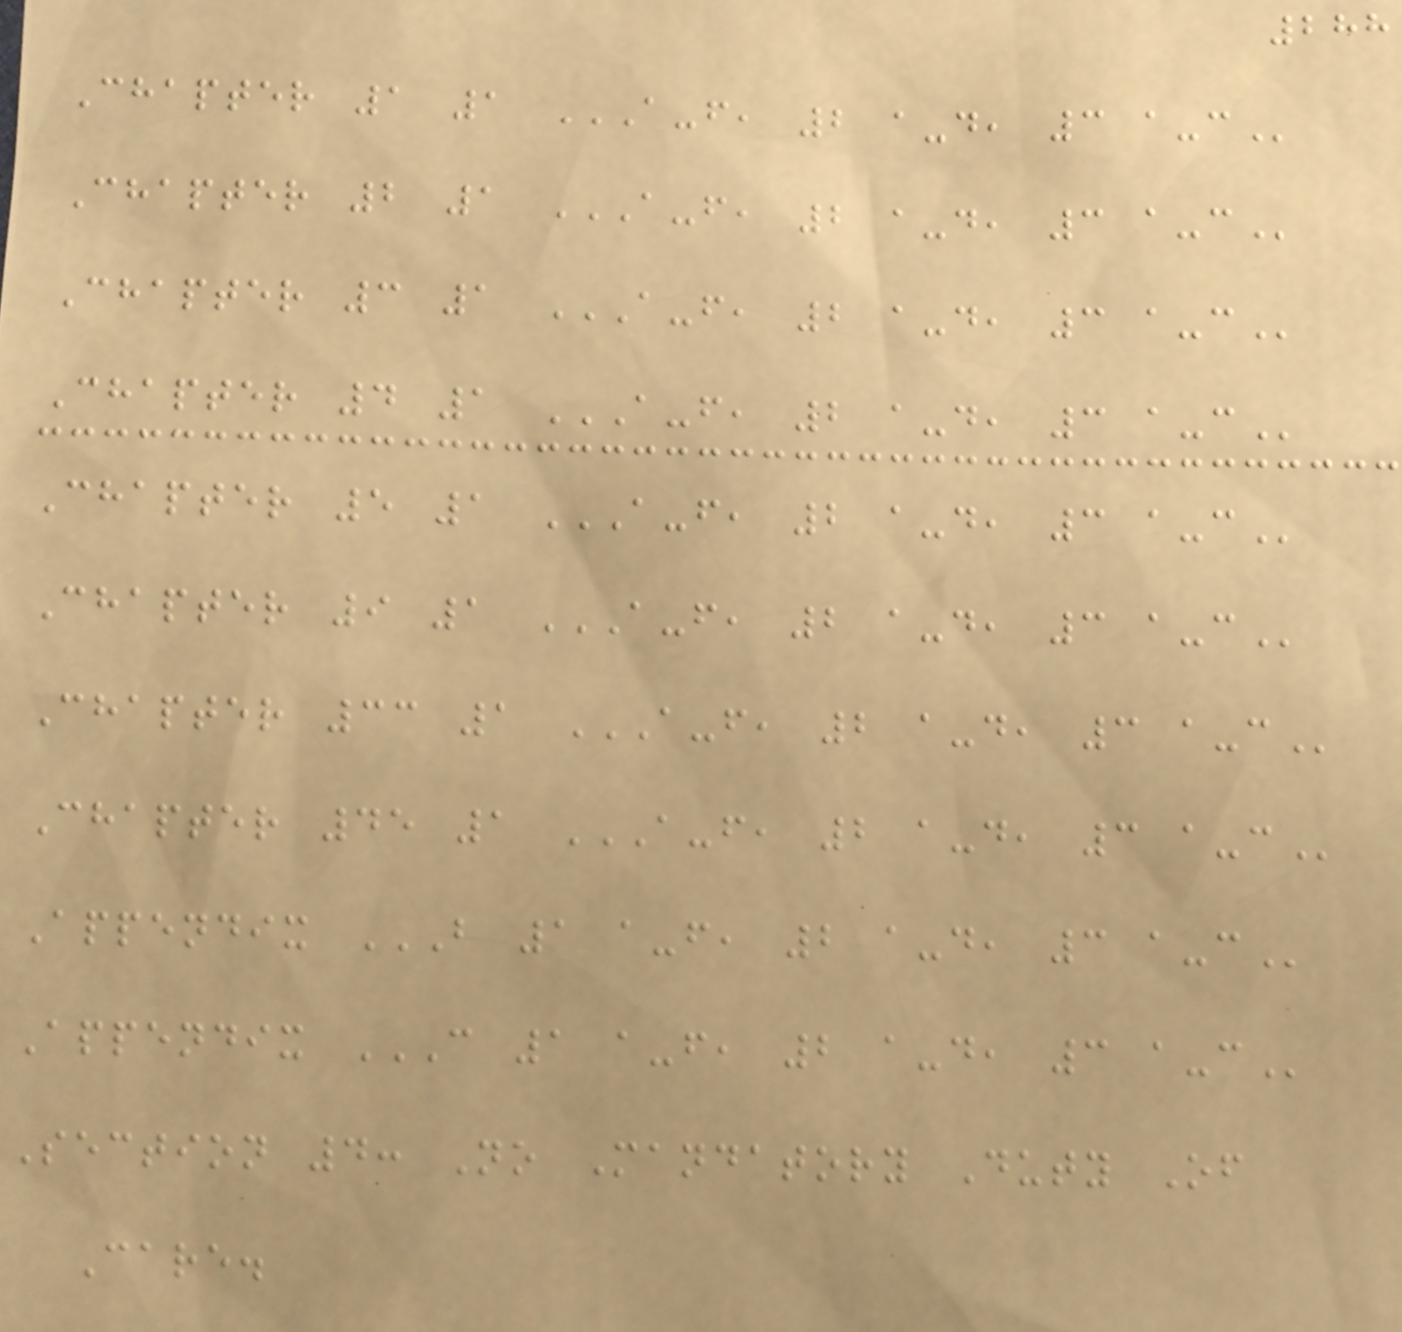288
Chapter 1 1 A-F, 2 A-D, 3 A-C
Chapter 2 1 A-F, 2 A-D, 3 A-C
Chapter 3 1 A-F, 2 A-D, 3 A-C
Chapter 4 1 A-F, 2 A-D, 3 A-C
Chapter 5 1 A-F, 2 A-D, 3 A-C
Chapter 9 1 A-F, 2 A-D, 3 A-C
Chapter 33 1 A-F, 2 A-D, 3 A-C
Chapter 45 1 A-F, 2 A-D, 3 A-C
Appendix B 1 A-F, 2 A-D, 3 A-C
Appendix C 1 A-F, 2 A-D, 3 A-C
Section 4: No Mandatory Duty Of
Care.
